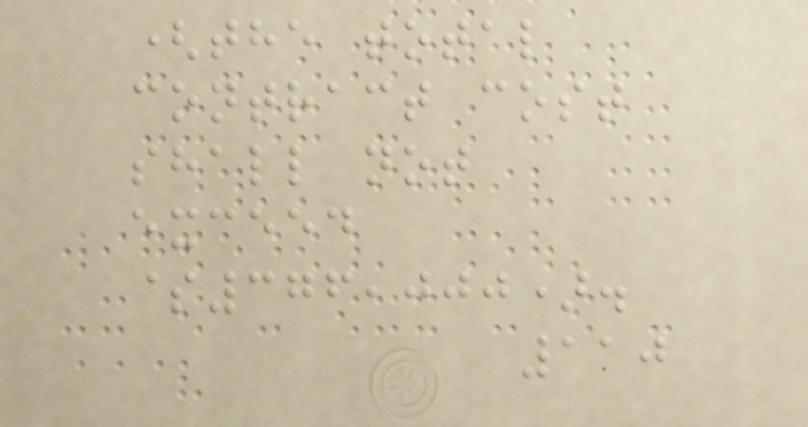(the total
contract cost
shall not
exceed
$376,000).
110
